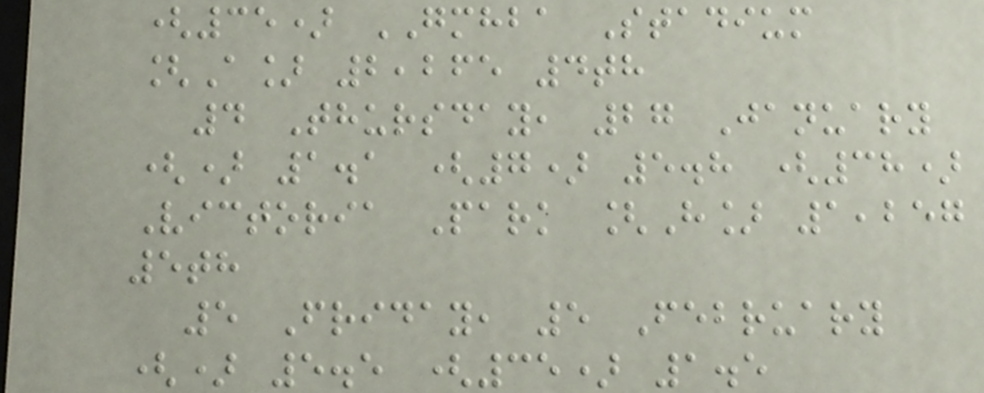(35) GMHBA Stadium
[A] 2,265 4th
4 Thursday, 27 January
() 1.1 (7) 5.8 (38)
Victoria Park [H] 1,257
5th
5 Friday, 5 February
() 5.5 (35) 1.5
